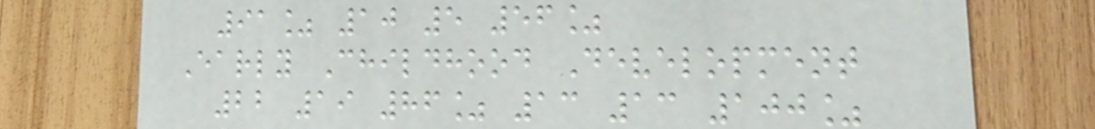91% 10 5 56%
Early Childhood Development
22 19 86% 13 13 100%
